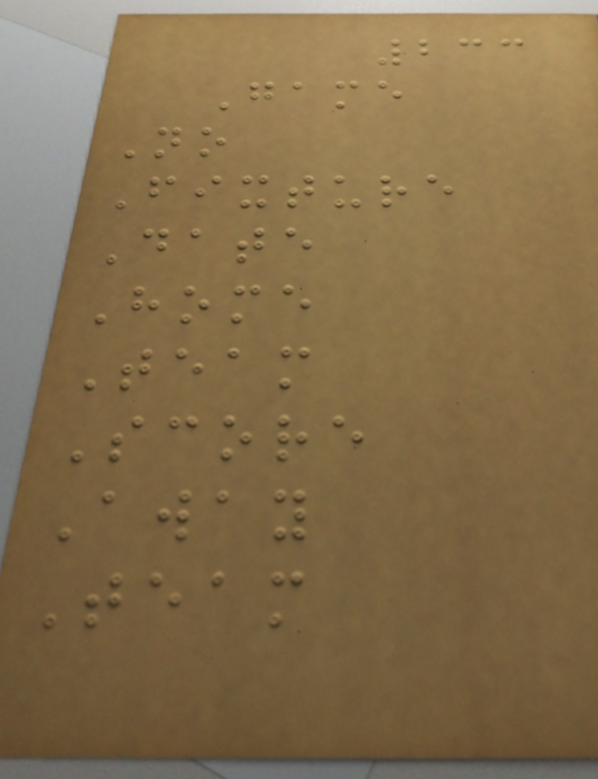233
Game
No
Fixture
Date
Home
Team
Score
Away
Team
